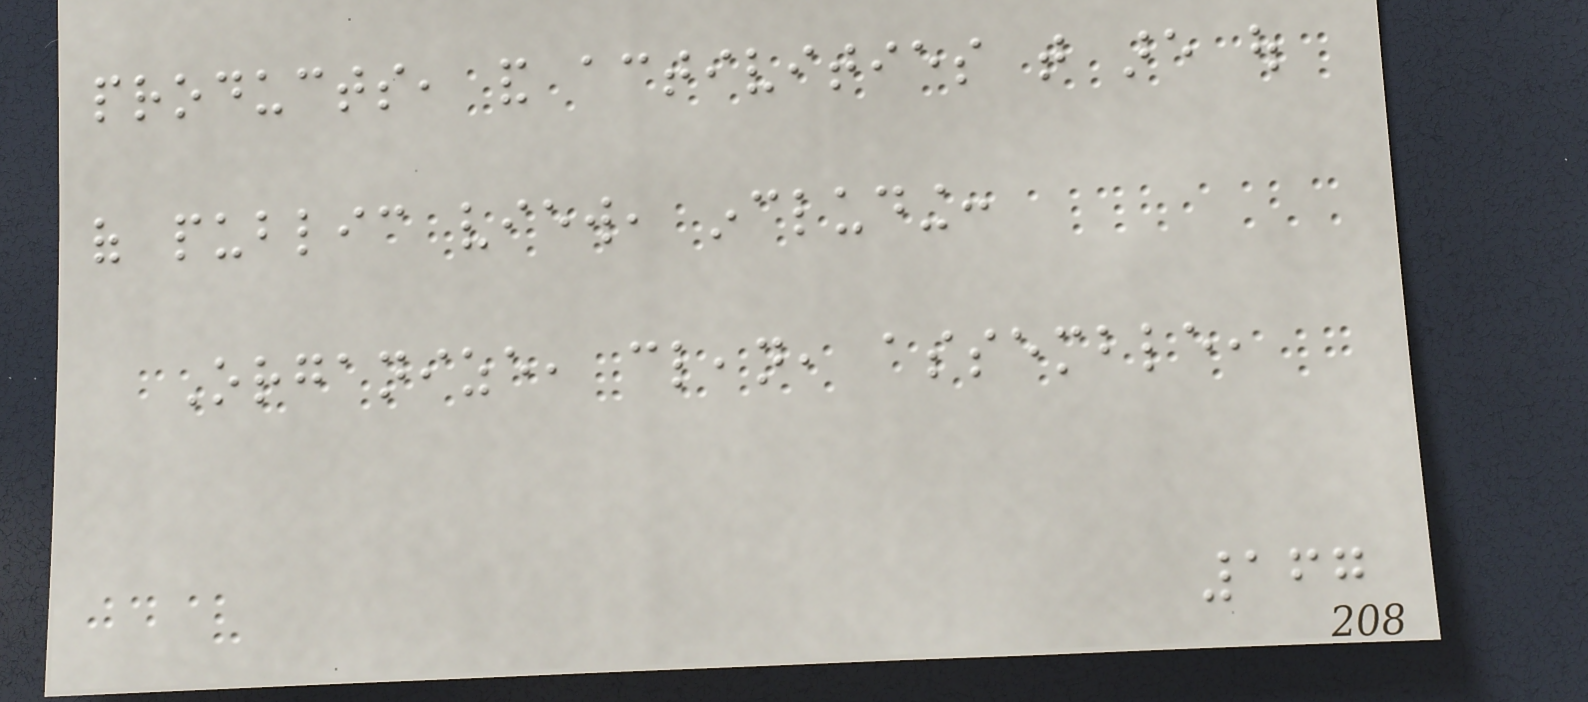products, and activities that are out
of public view, including:
Organize, clean, assemble,
167
